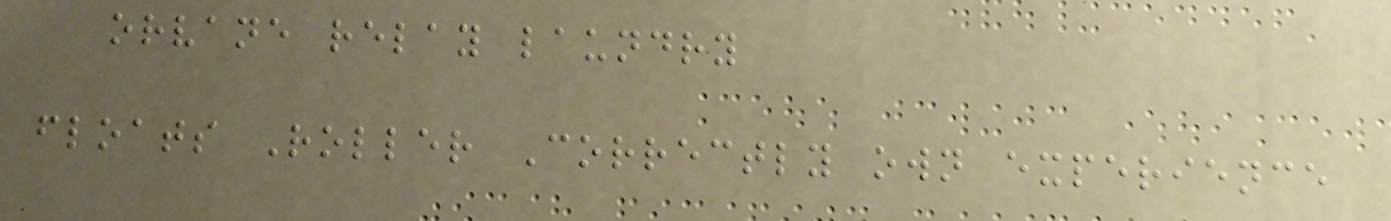orvane relay laundry
floats Roller Correctly own experience
